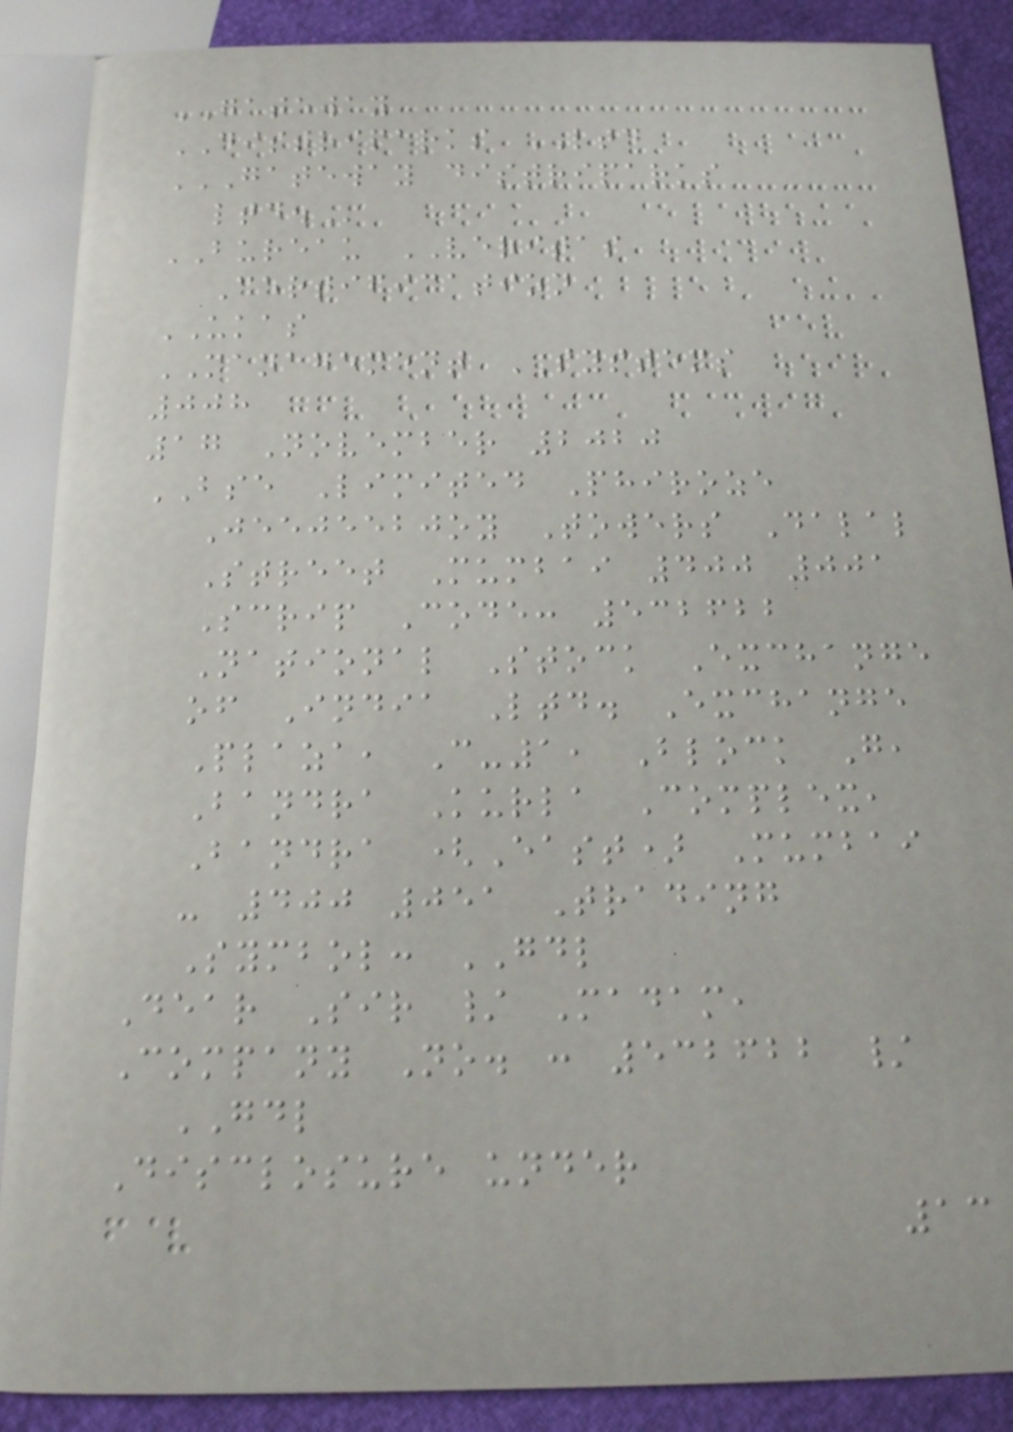GATEWAY
DISTRIPARKS LTD
GATEWAY DISTRIPARKS
LTD.
BUREAU VERITAS
Certification
UKAS
MANAGEMENT SYSTEMS
008
17 November 2020
BSE Limited Phiroze
Jeejeebjoy Towers Dalal
Street Mumbai 400 001
Scrip Code: 532622
National Stock Exchange
of India Ltd. Exchange
Plaza, C-1, Block G,
Bandra Kurla Complex,
Bandra (East) Mumbai
- 400 051 Trading
Symbol: GDL
Dear Sir / Madam,
Company No. : 532622 /
GDL
Disclosure under
13
